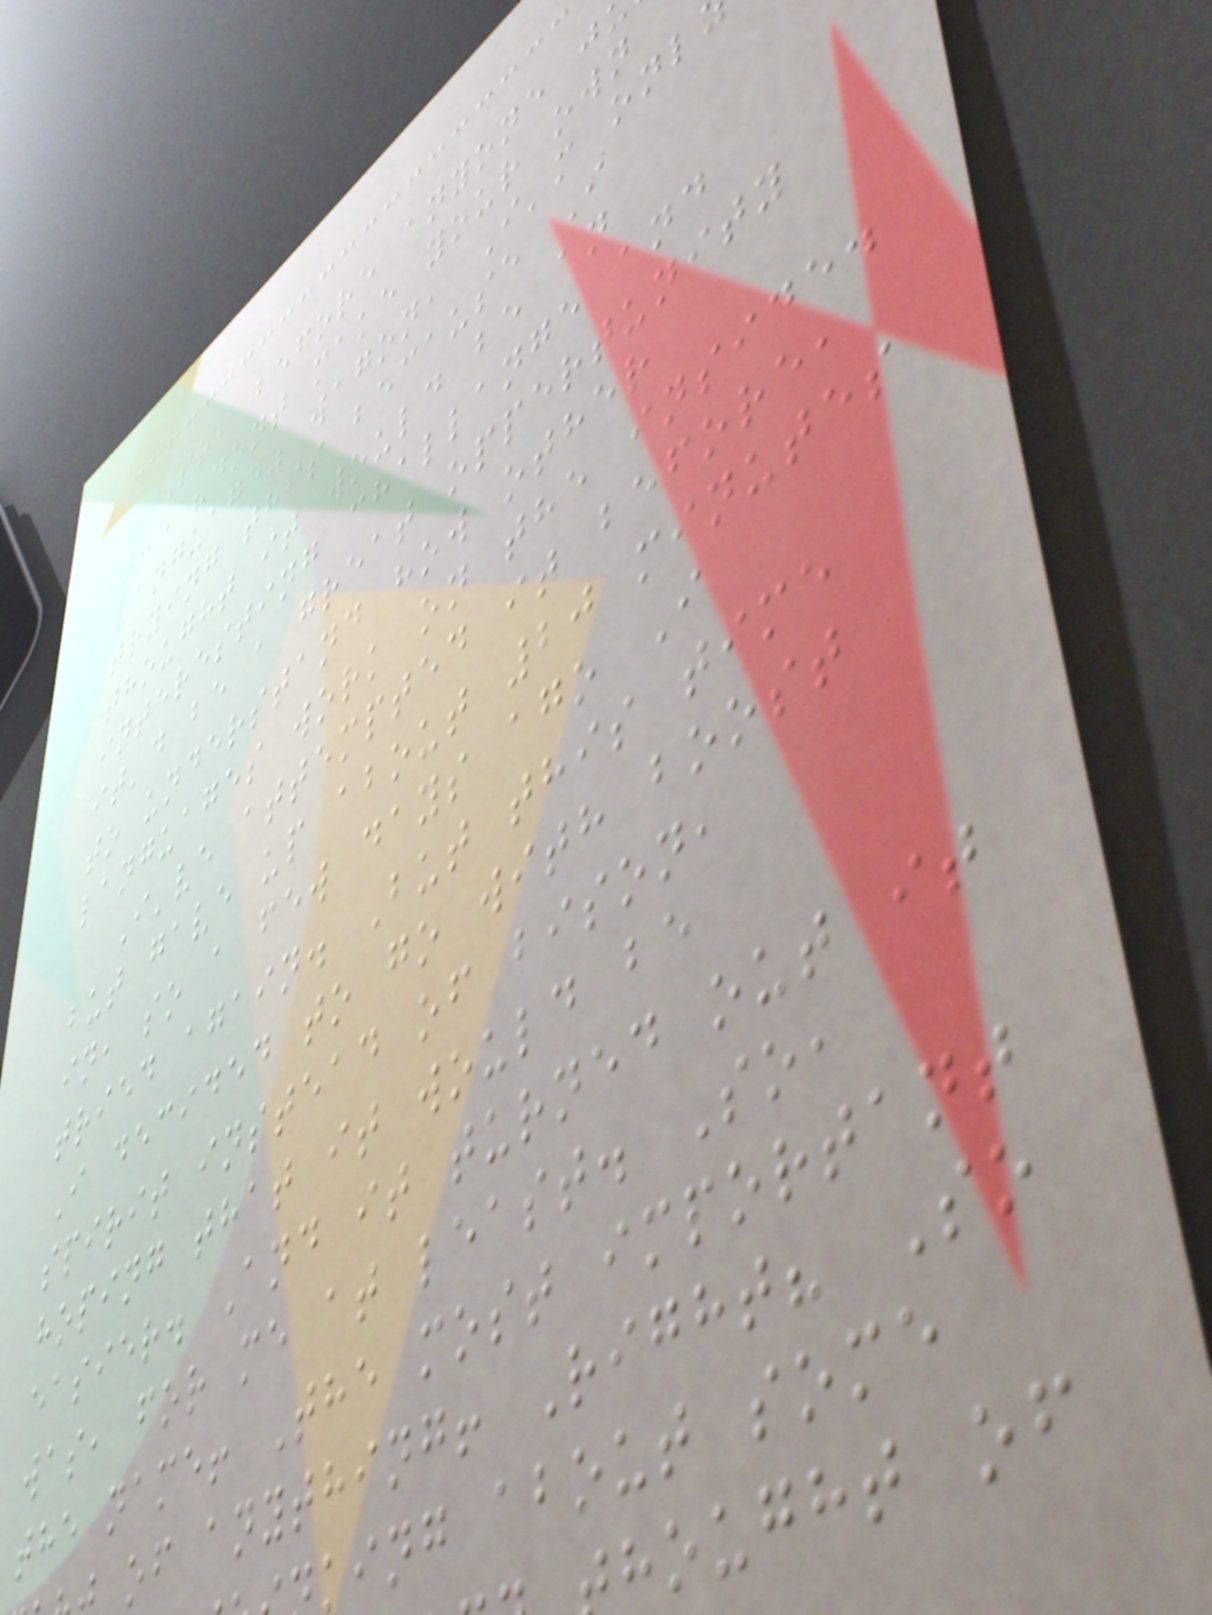So, before anyone j
the "dont make your own
language" wagon, I'm onl
trying this because I
thought it would be an
interesting challange and
it'd be a great oppertunity
to understand how other
languages work on the inside.
I've attempted it before,
but gave up about 20 minutes
in, so a few days ago I
tried again. But this time
I decided to go with boost
spirit instead of bison,
hoping that it would be
easier. And it turned out it
was, for me at least. So,
the name! The most important
of anything! Right? So
king about some
hought of
